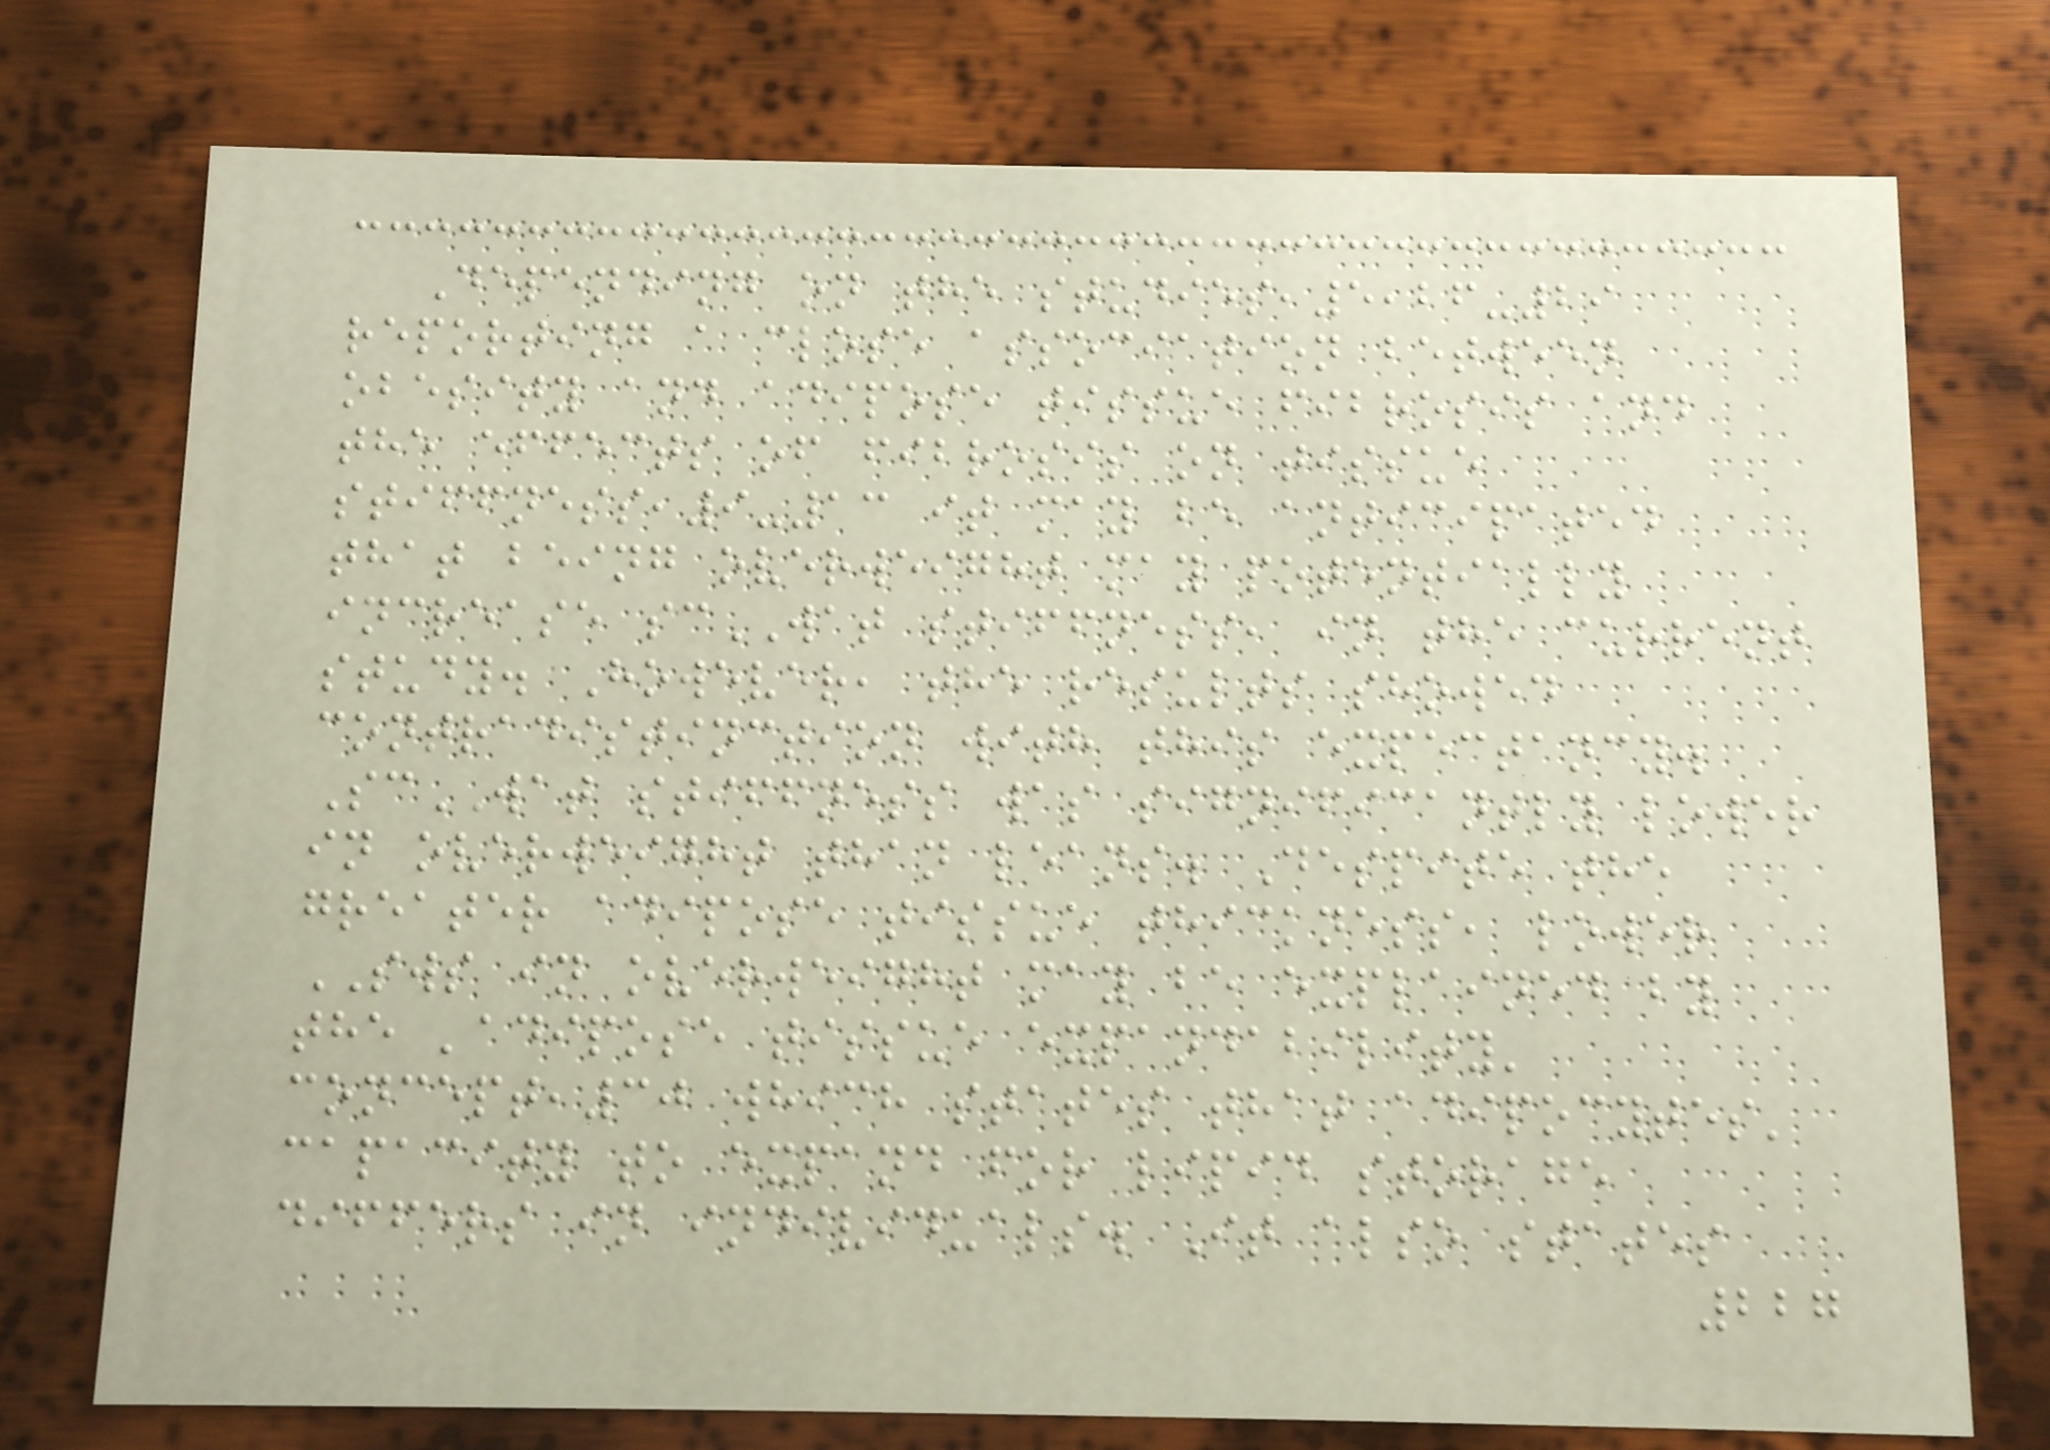Depending on the studies,5,26-29
reporting a close association between
obesity and adipose tissue fibrosis and
the effects of fibrosis on tissue
stiffness,9-13 it may be anticipated
that being overweight may potentially
increase scWAT stiffness, in the current
study. However, the results showed
contradistinction with this expectancy.
ScWAT stiffness was significantly lower
in overweight than leans. Despite the
greater adipose tissue thickness, lower
SWS in overweight may be explained by
the 'adipose tissue expandability'
concept,30 which states that adipocytes'
capacity to expand for lipid storage
differs in individuals. It also states
227
